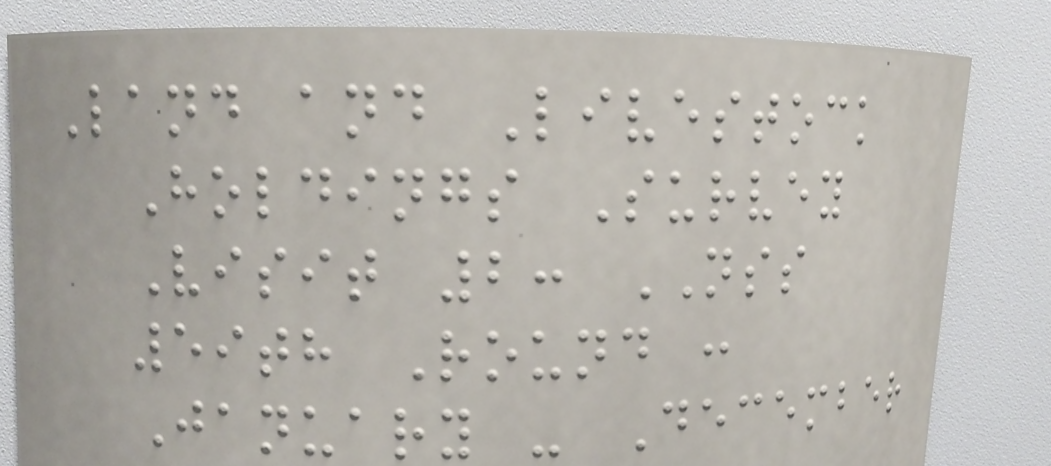Land and Livestock
Holdings Survey
Visit 2: NSS
59th Round :
January - December
